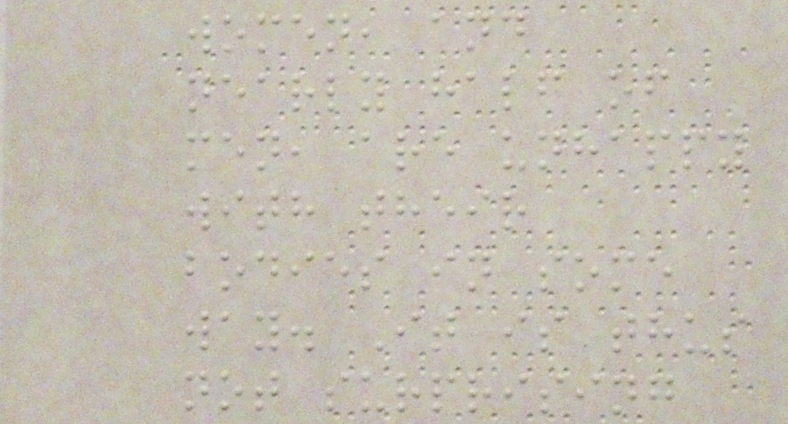women, and
nearly half of
men, are unhappy
with their
bodies in some
way. It is thus
not surprising
